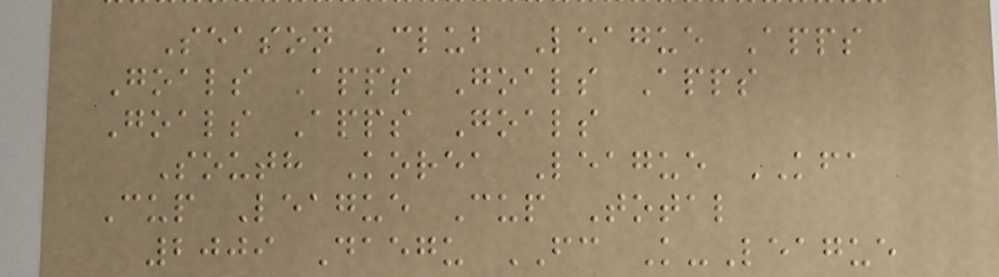Season Club League Apps
Goals Apps Goals Apps
Goals Apps Goals
South Korea League KFA
Cup League Cup Total
2009 Daegu FC K-League
